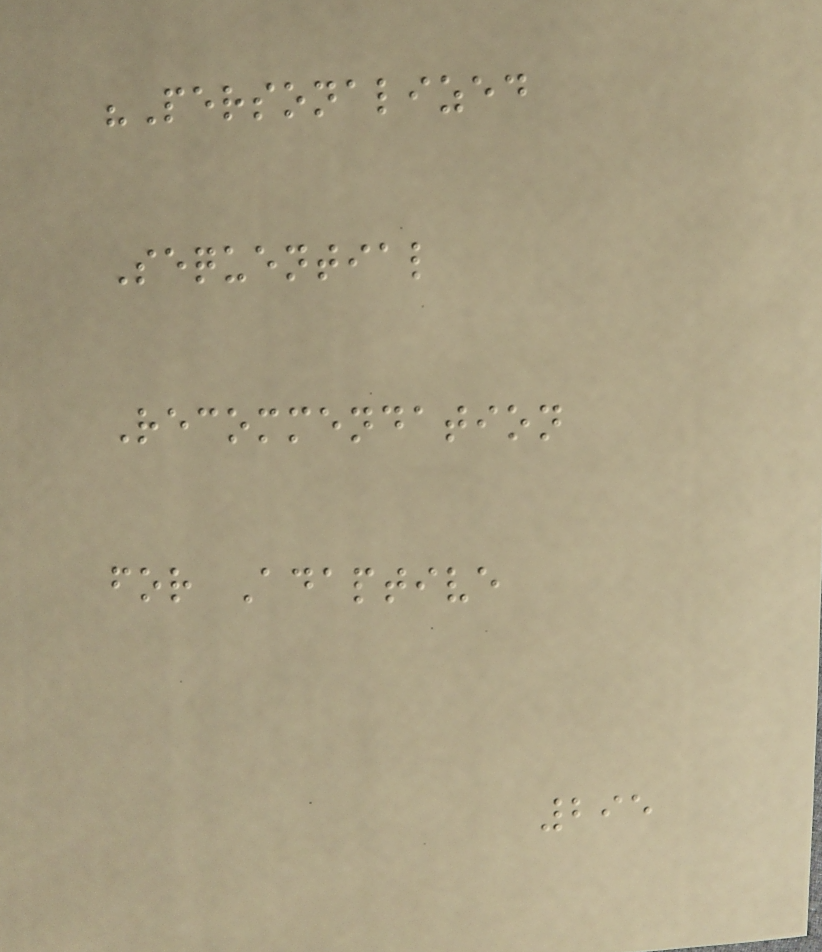"Personalized
Sequential
Recommendation
for Adaptive
295
